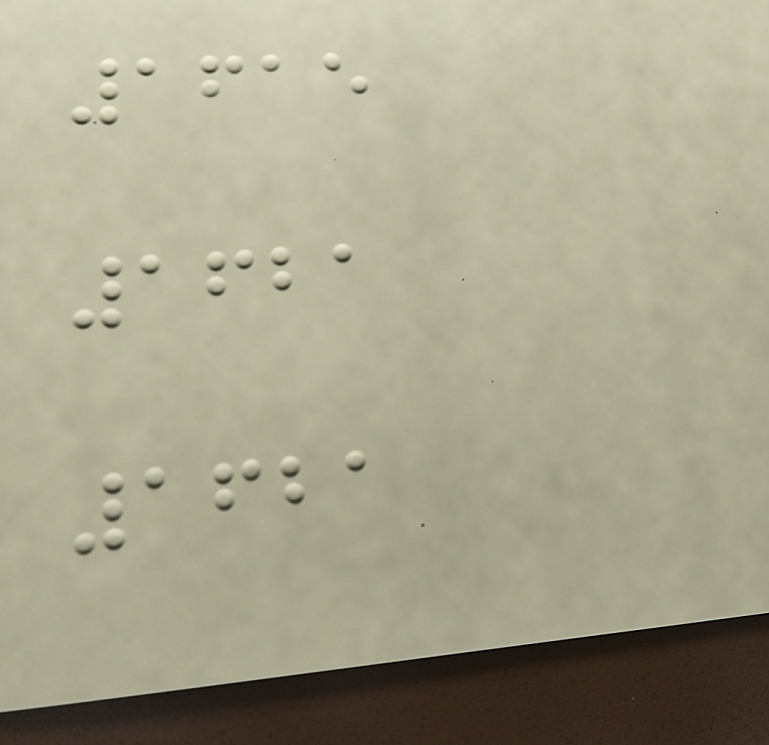1615
1621
1621
